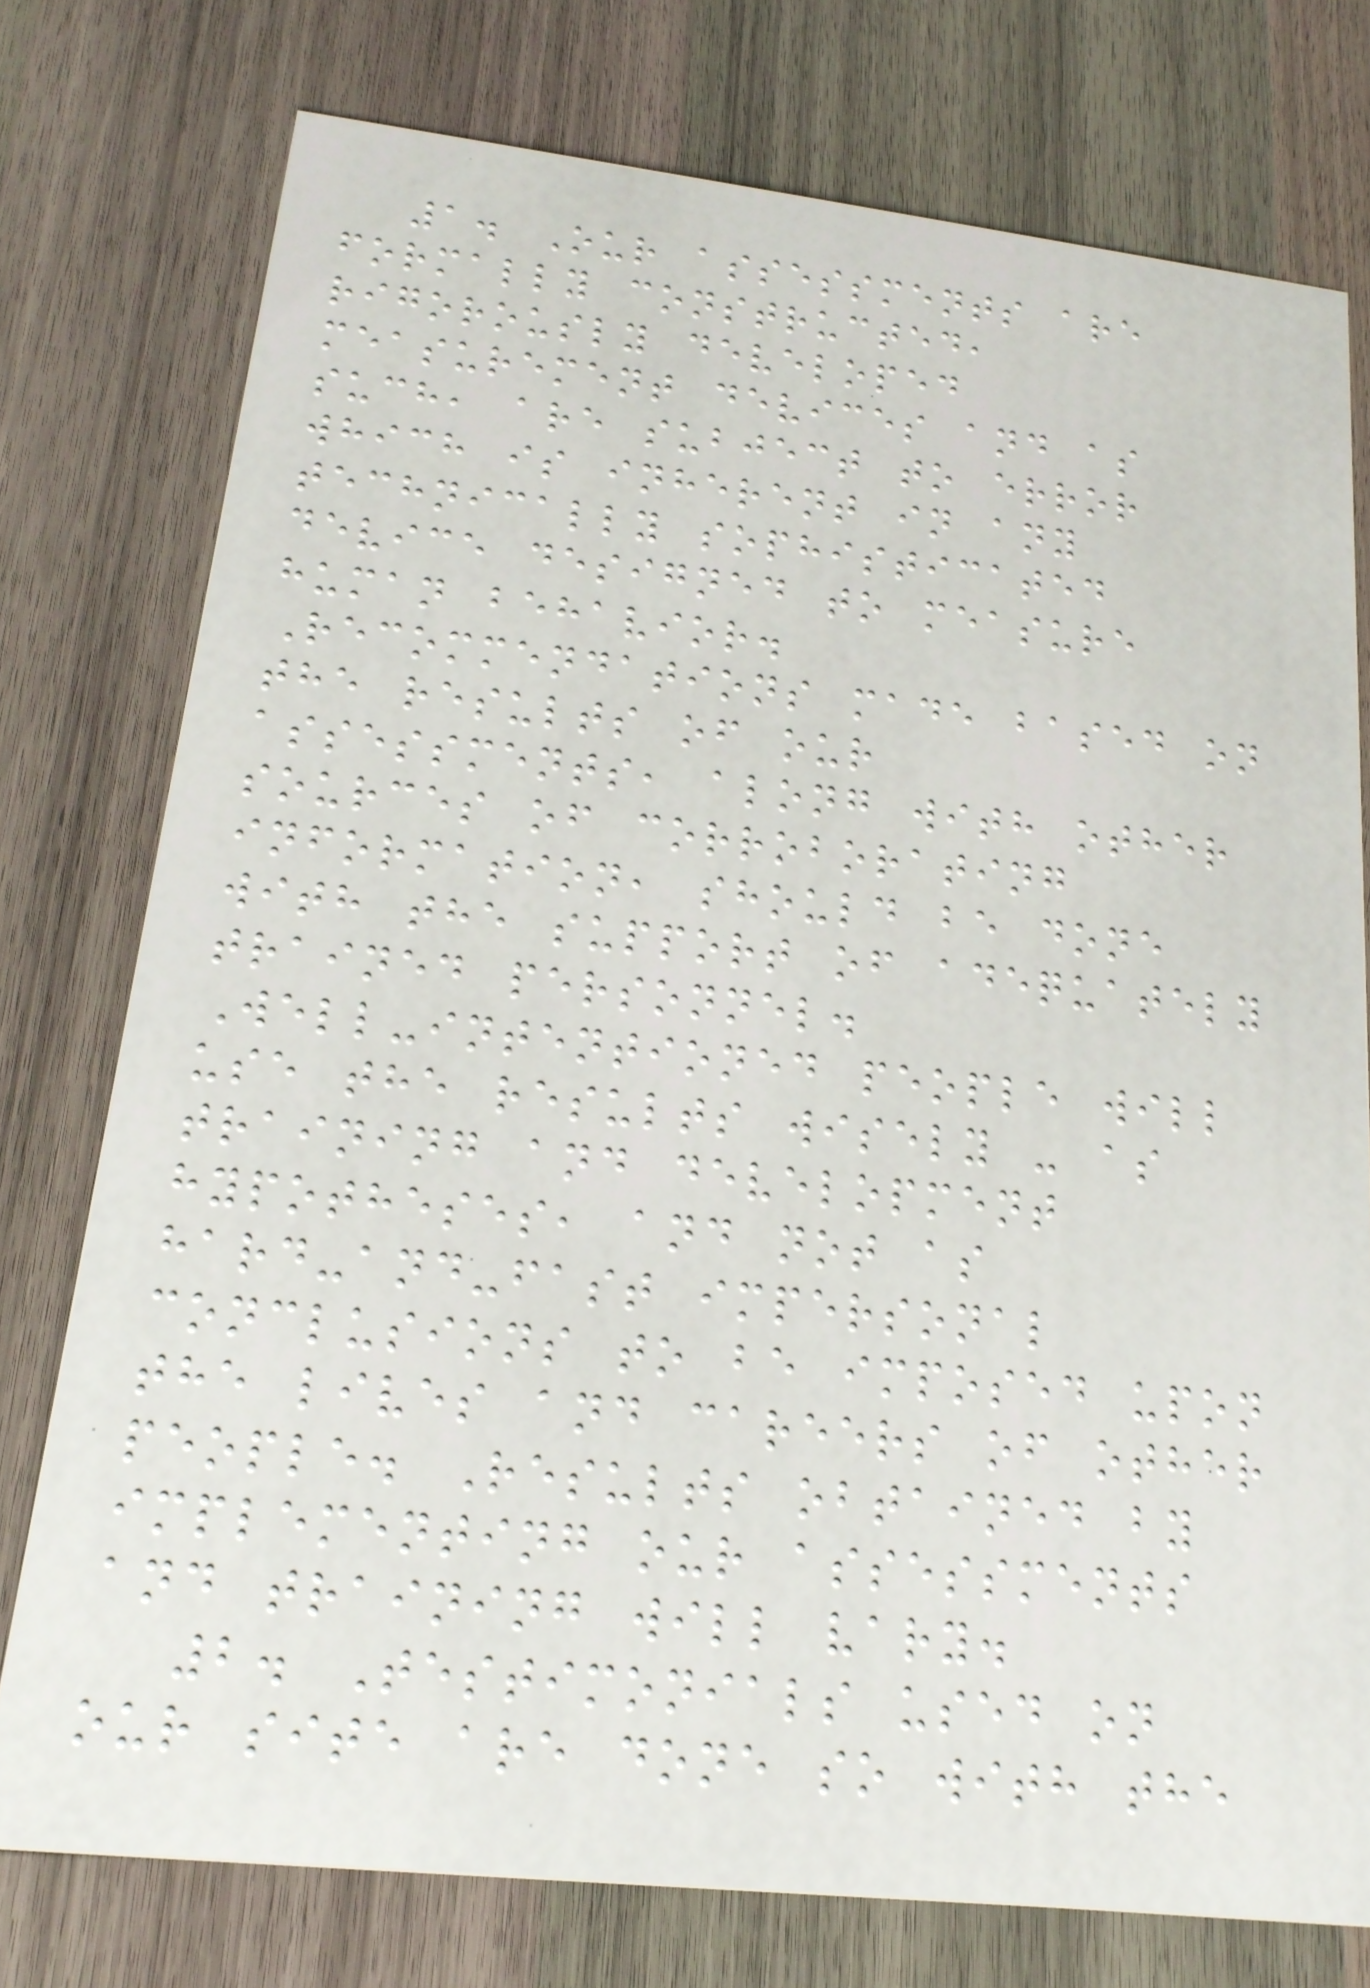1. Our assessments are
formally constructed,
rigorously developed
measurement devices and as
such, are subject to error
which is inherent in any
technically sophisticated
device designed to measure
human behavior.
Recommendations made based on
the results of our
assessments, along with other
sources of corroborating
information, should be done
with the support of adequately
trained personnel.
Well-intentioned people will
use the results wisely - as
training and development
hypotheses, and not as
hard-and-fast impersonal
conclusions to be imposed upon
the lives and careers of other
people. Results obtained by
implementing our assessments
and training will vary.
2. Testimonials used on
our site are done so with the
